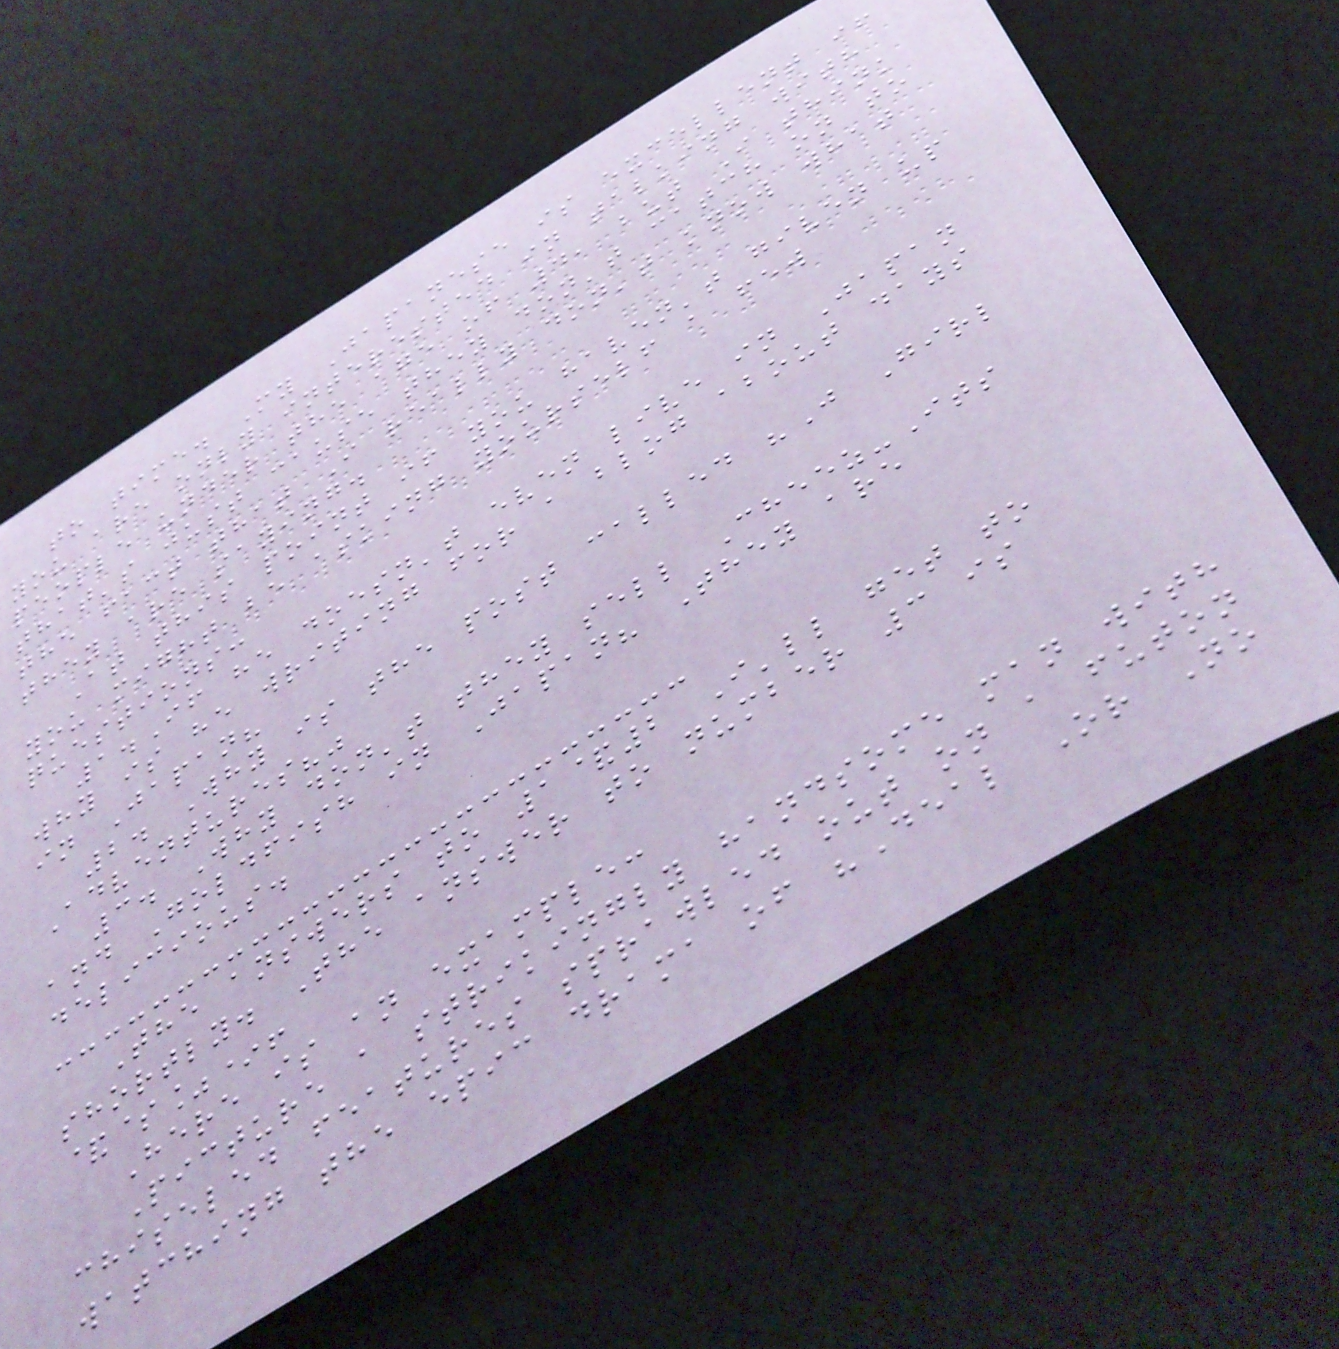to time. My Japanese is excellent if
you are only interested in talking with
people under the age of 4, but I think
that's just cause they don't catch on to
the fact that I really don't know what
they are saying.
At this point if you haven't given up
you might be asking yourself a few
questions:
1.If he doesn't even live in Japan
why is he writing for a blog about days
in Japan?
2. Why is the post called "J Girl
Adventures?"
3. Why don't they sell Cheez-Its
and Goldfish in Japan? They are
delicious.
The answers to 1&2 I'll get to
shortly. The answer to number 3 is
&$%*!
Here is an example:
Picture a strikingly handsome man with
chiseled features sprawled out on a futon
watching the epic drama of "Deal Or No
